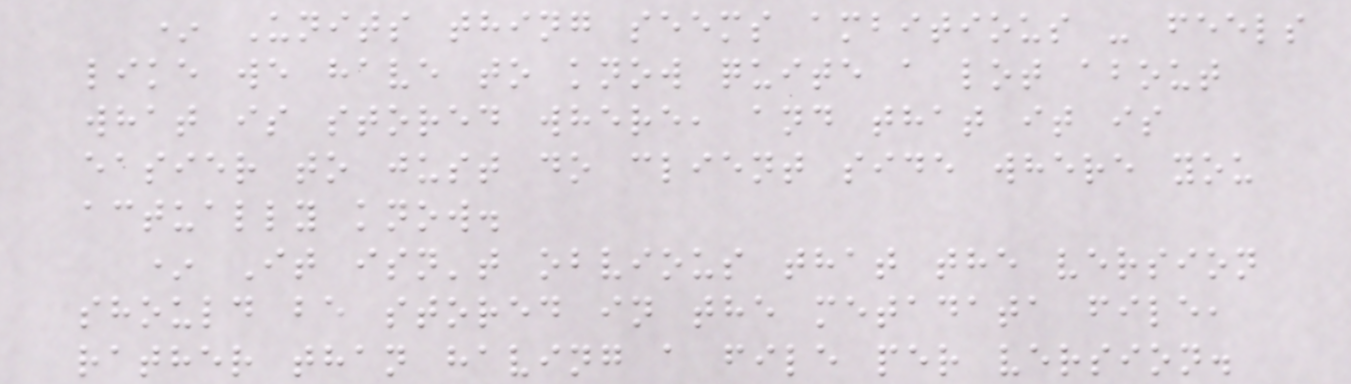* Units thing seems ambitious - feels
like we have to know quite a lot about
what is stored where, and that it is
easier to just do client side where you
actually know.
* It isn't obvious that the version
should be stored in the metadata file,
rather than having a file per version.
